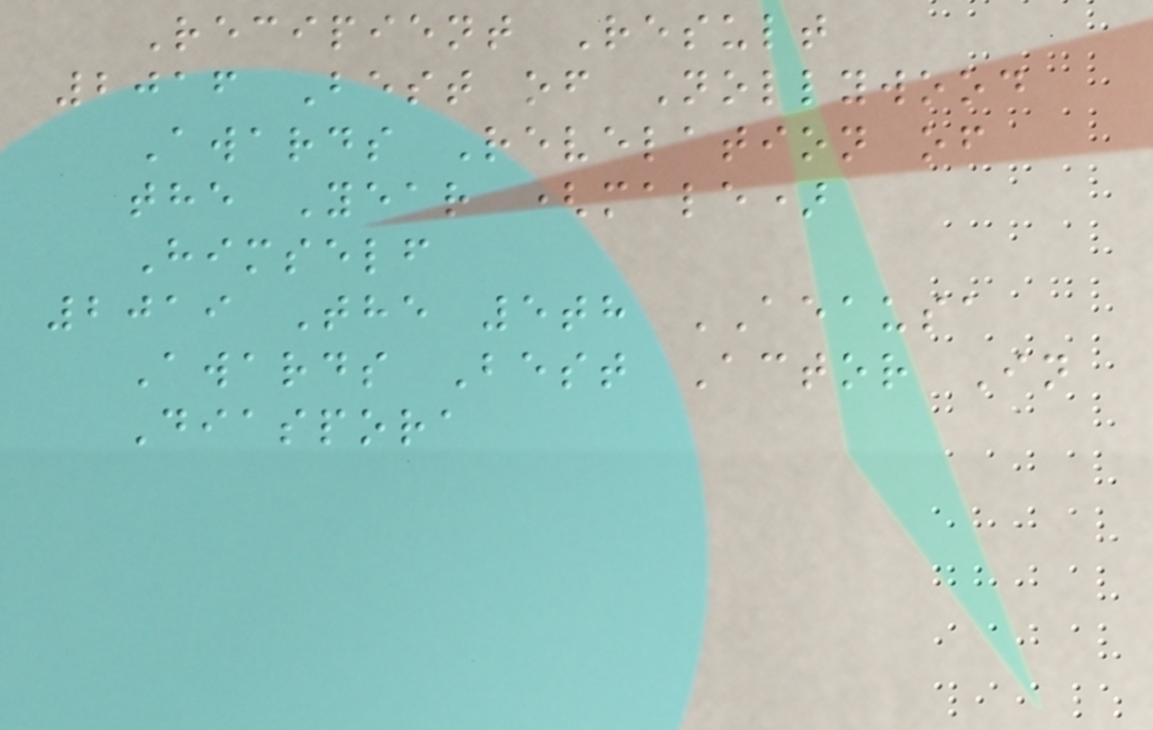Recipient Result
2016 Best of Nollywood
Awards Revelation of
the Year (male)
Himself
2019 The 5th AEAUSA
Awards Best Actor In
Diaspora
